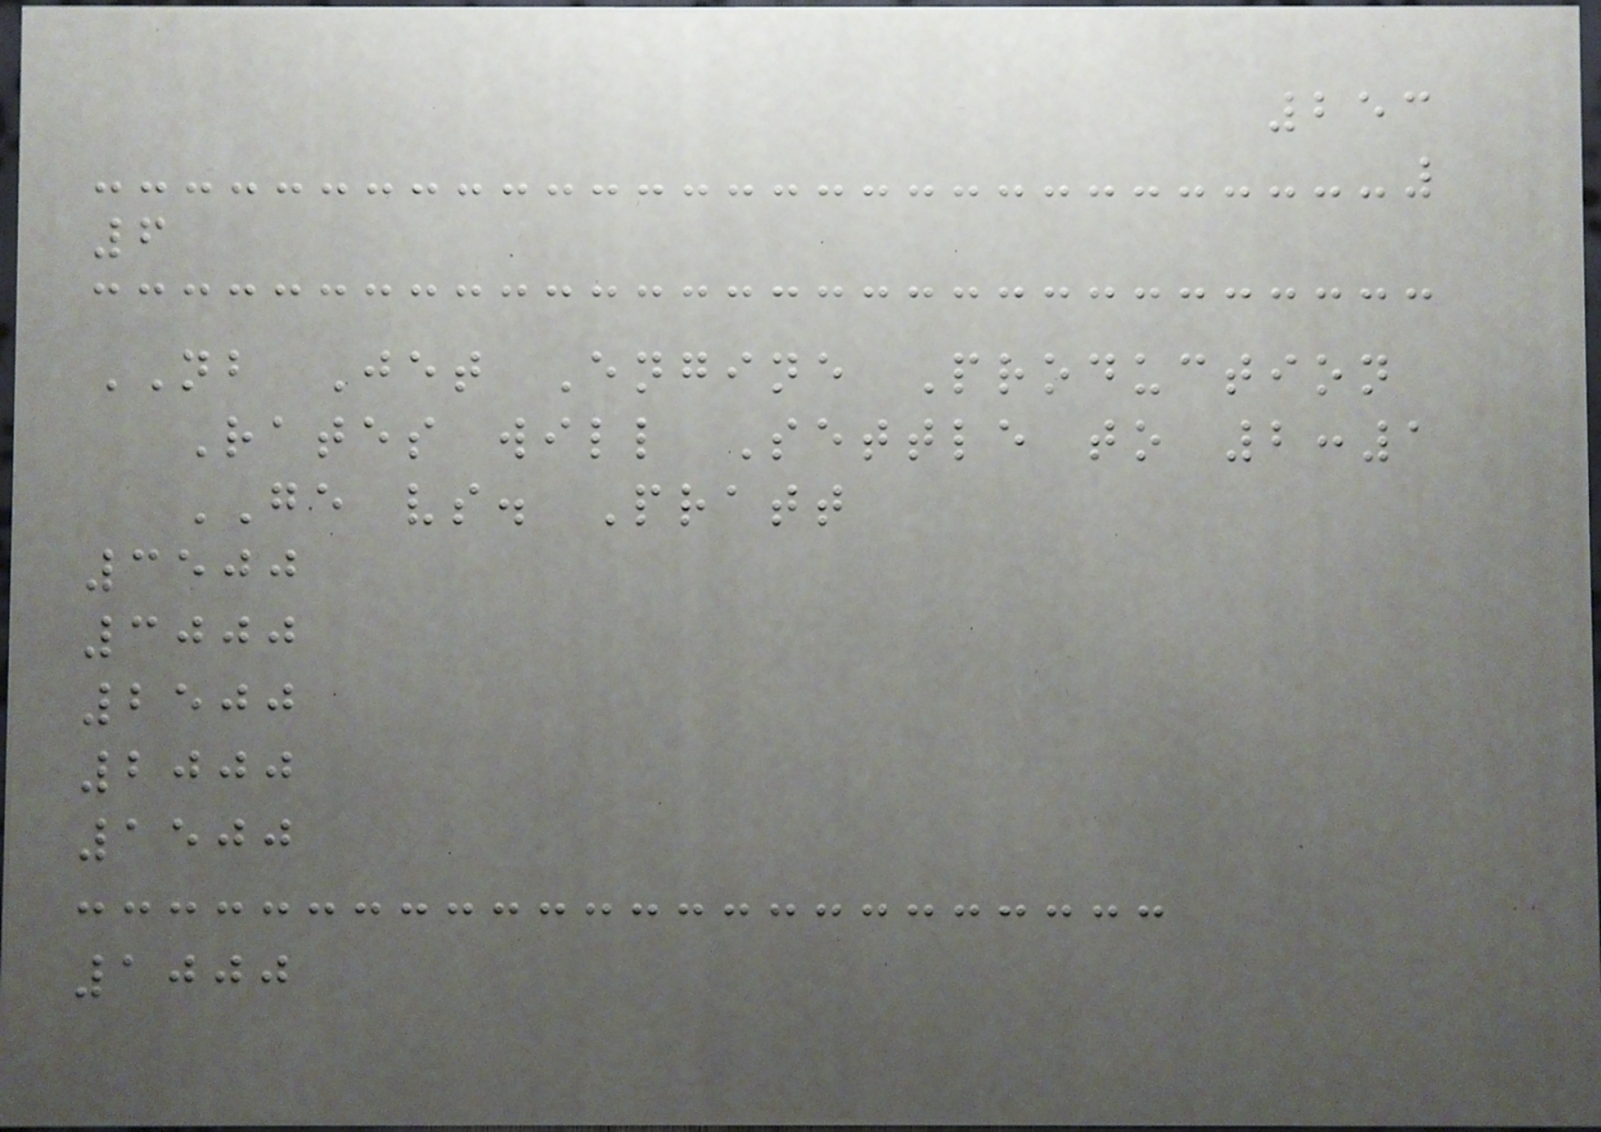253
6
NB Jet Engine Production
Rates will Settle to 2:1
GE vs. Pratt
3500
3000
2500
2000
1500
1000
